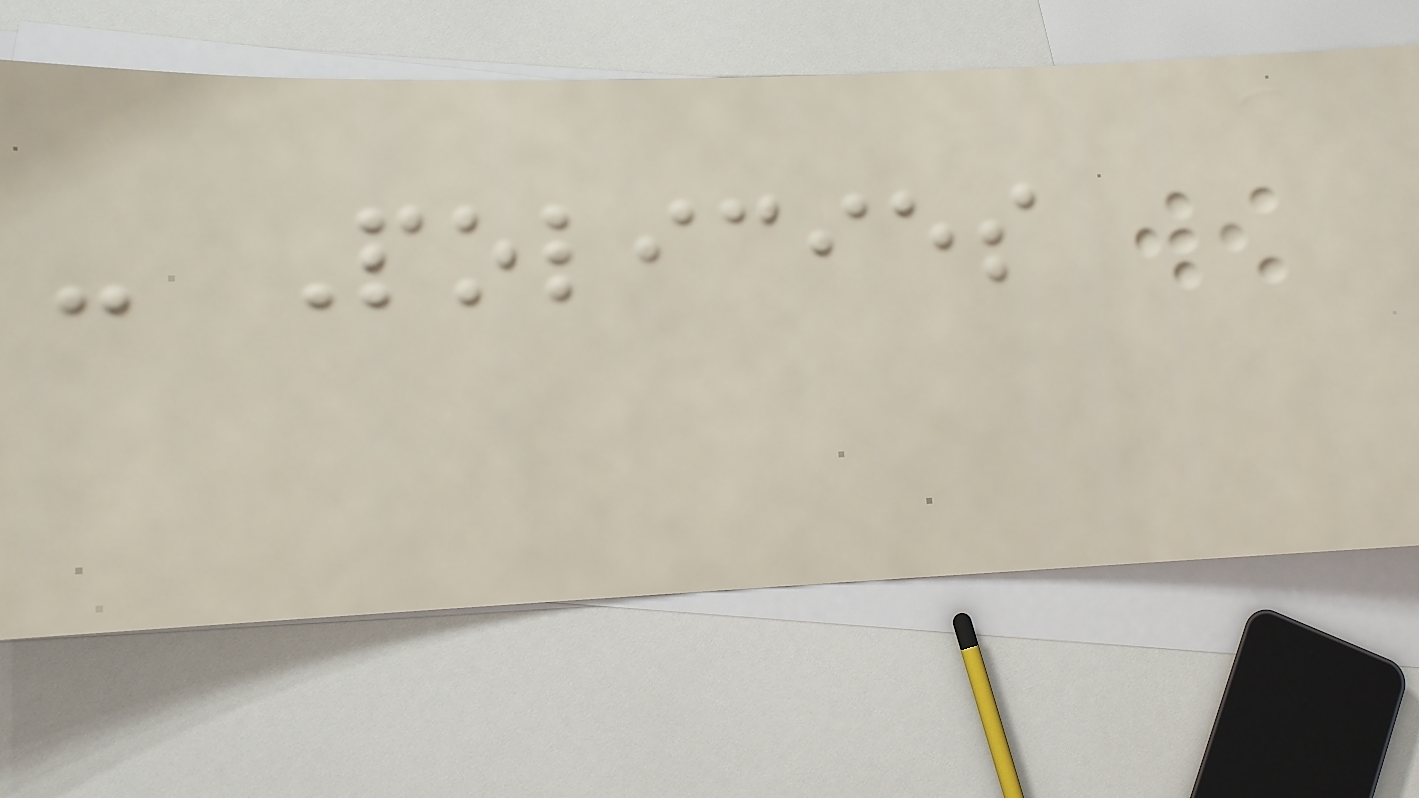- Policies
